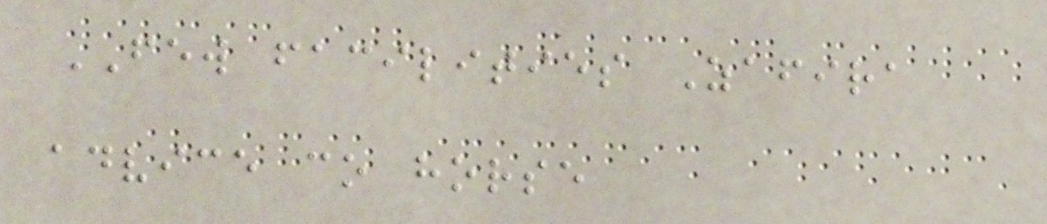FEW facilities Zafira
advice co horse
